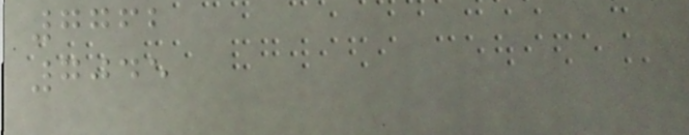7762
7045
